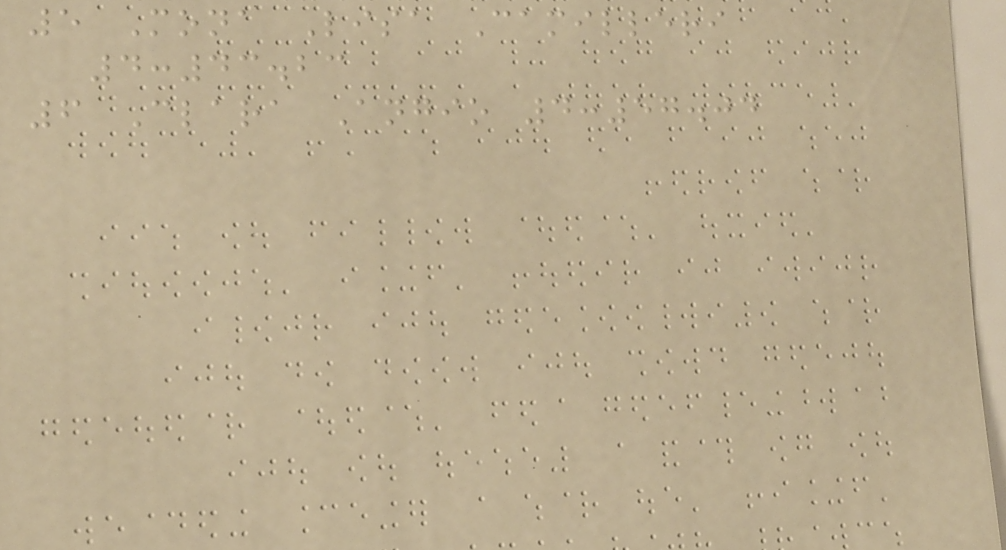5 Mona Lisa Camilleri
4:43.23
6 Clara Angio 4:57.04
